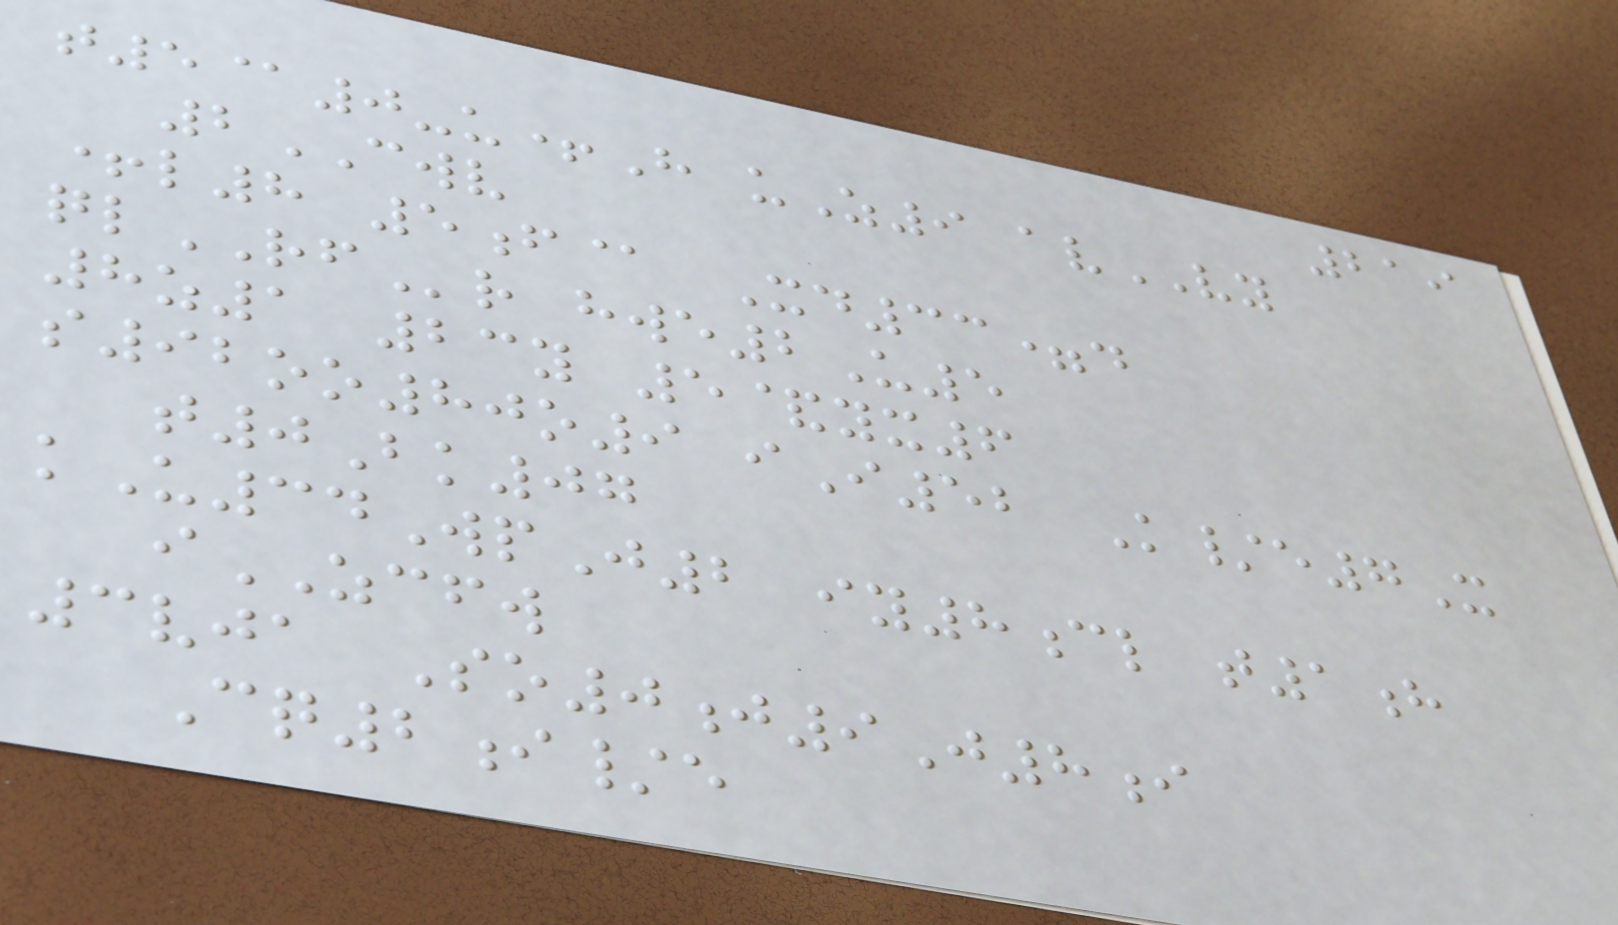219
t5@0-u+H uZ9 avVY
2CWV
+l8 5f@ Xd33=d
qlRFr hwe2U5
8z1 23y 5&yx6
s92oo80o9 iI52 K/e7X
t0Bk07
kU34WpJ2 iy8cl t1h
iZCFW
3vja So0j9J8i
Cq2i/e
